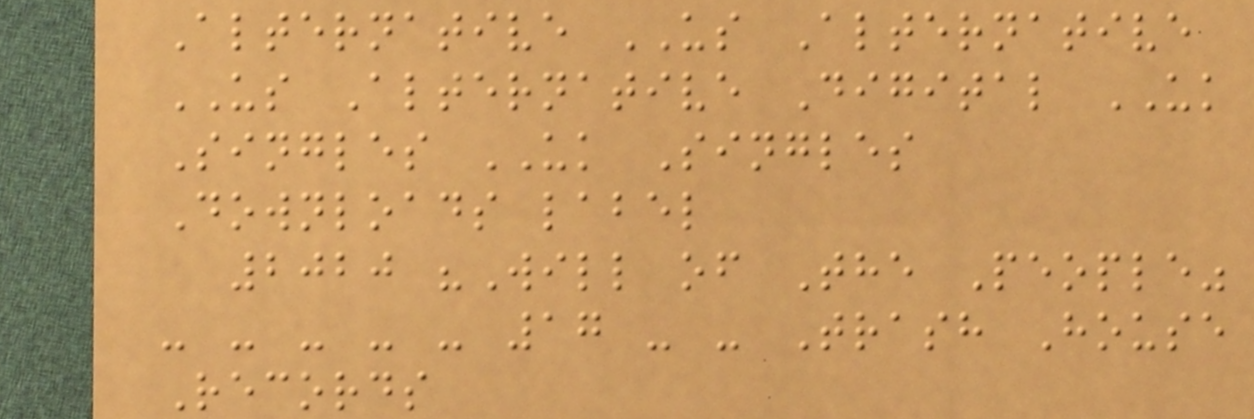Alternative US Alternative
US Alternative Digital UK
Singles UK Singles
Downloads label
2020 "Will of The People"
- - - - - 17 - - Trash House
Records
